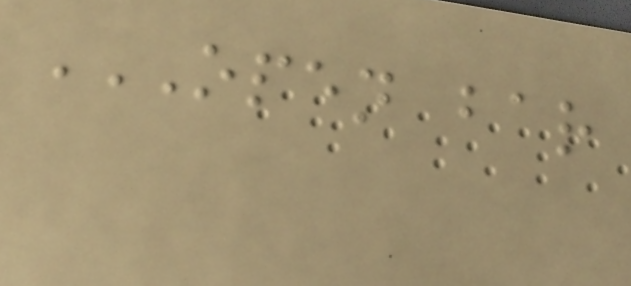OPEN BAR
